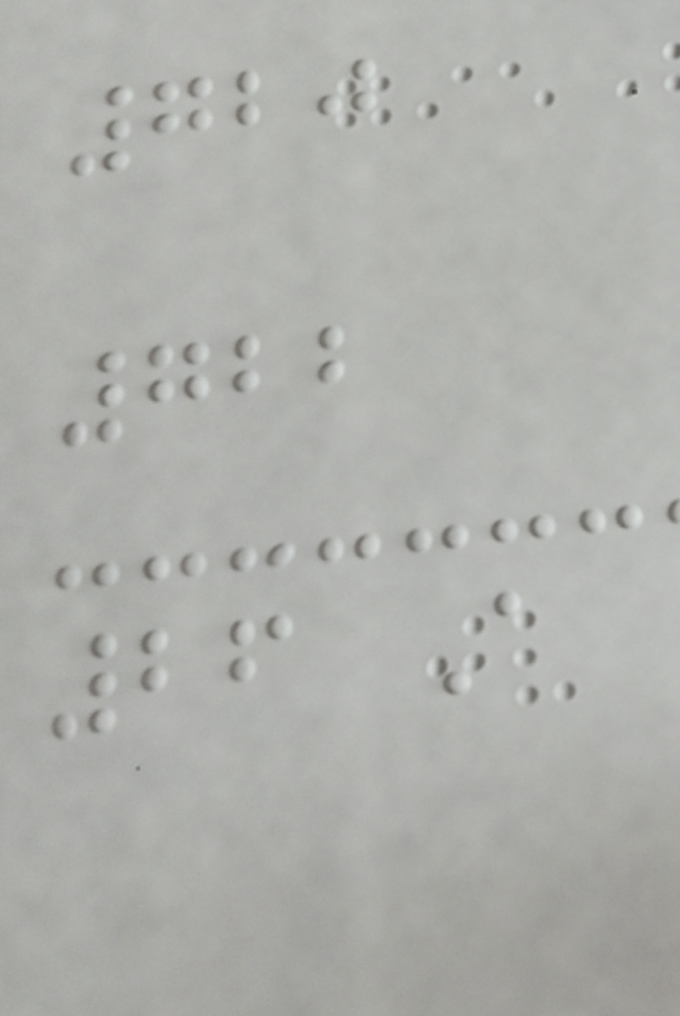720
722
26 A
